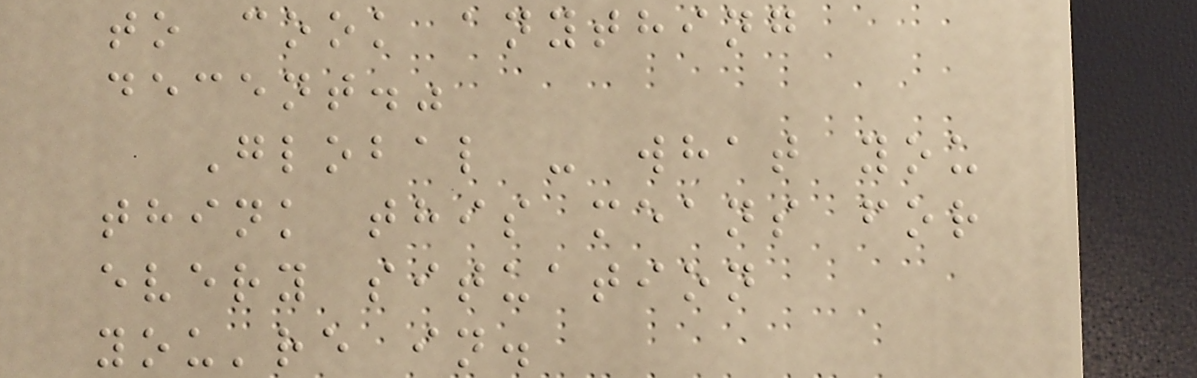to cook anything
decent."
Global - what you
think this means for
every situation
you're in.
